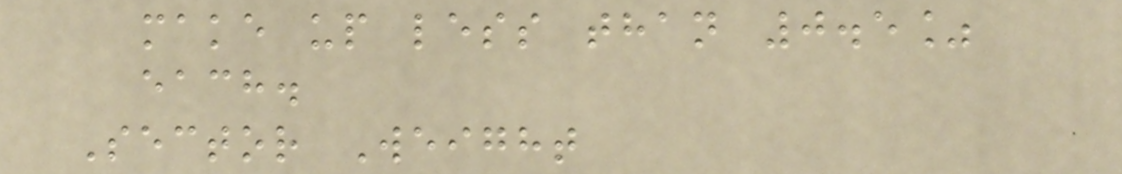make up less than 0.5%
each.
Sector Weight
